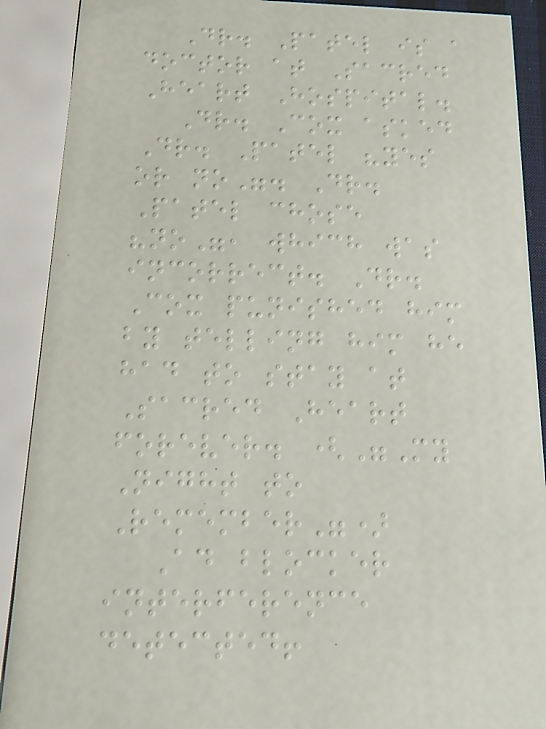Dr. Patel is a
doctor at Sacred
Heart Hospital.
Dr. Cox asked
Dr. Patel "yes
or no". Dr.
Patel chose
"no", which was
incorrect. Dr.
Cox punished him
by telling him he
had to stay at
Sacred Heart
forever. ("My
Night to
Remember")
Ad blocker
interference
detected!
